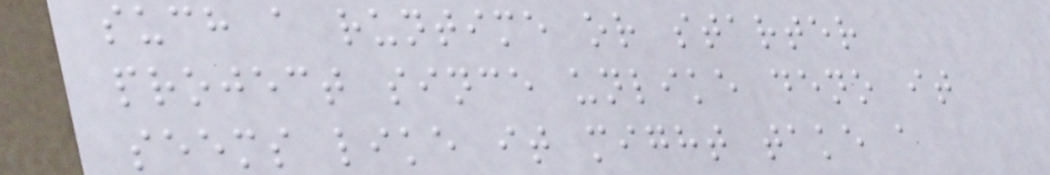such a runtime or starter
project since unlike deno it
seems like it might take a
